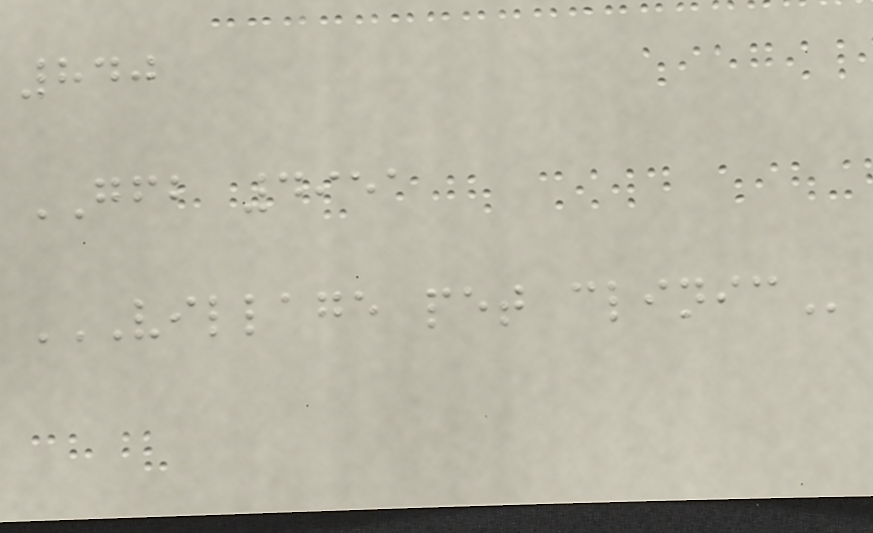840
GFB 4951
VILLAGE PET CLINIC
